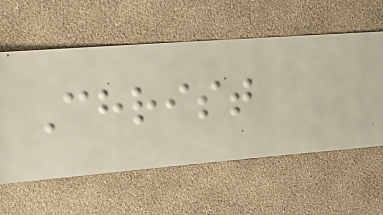Christ
